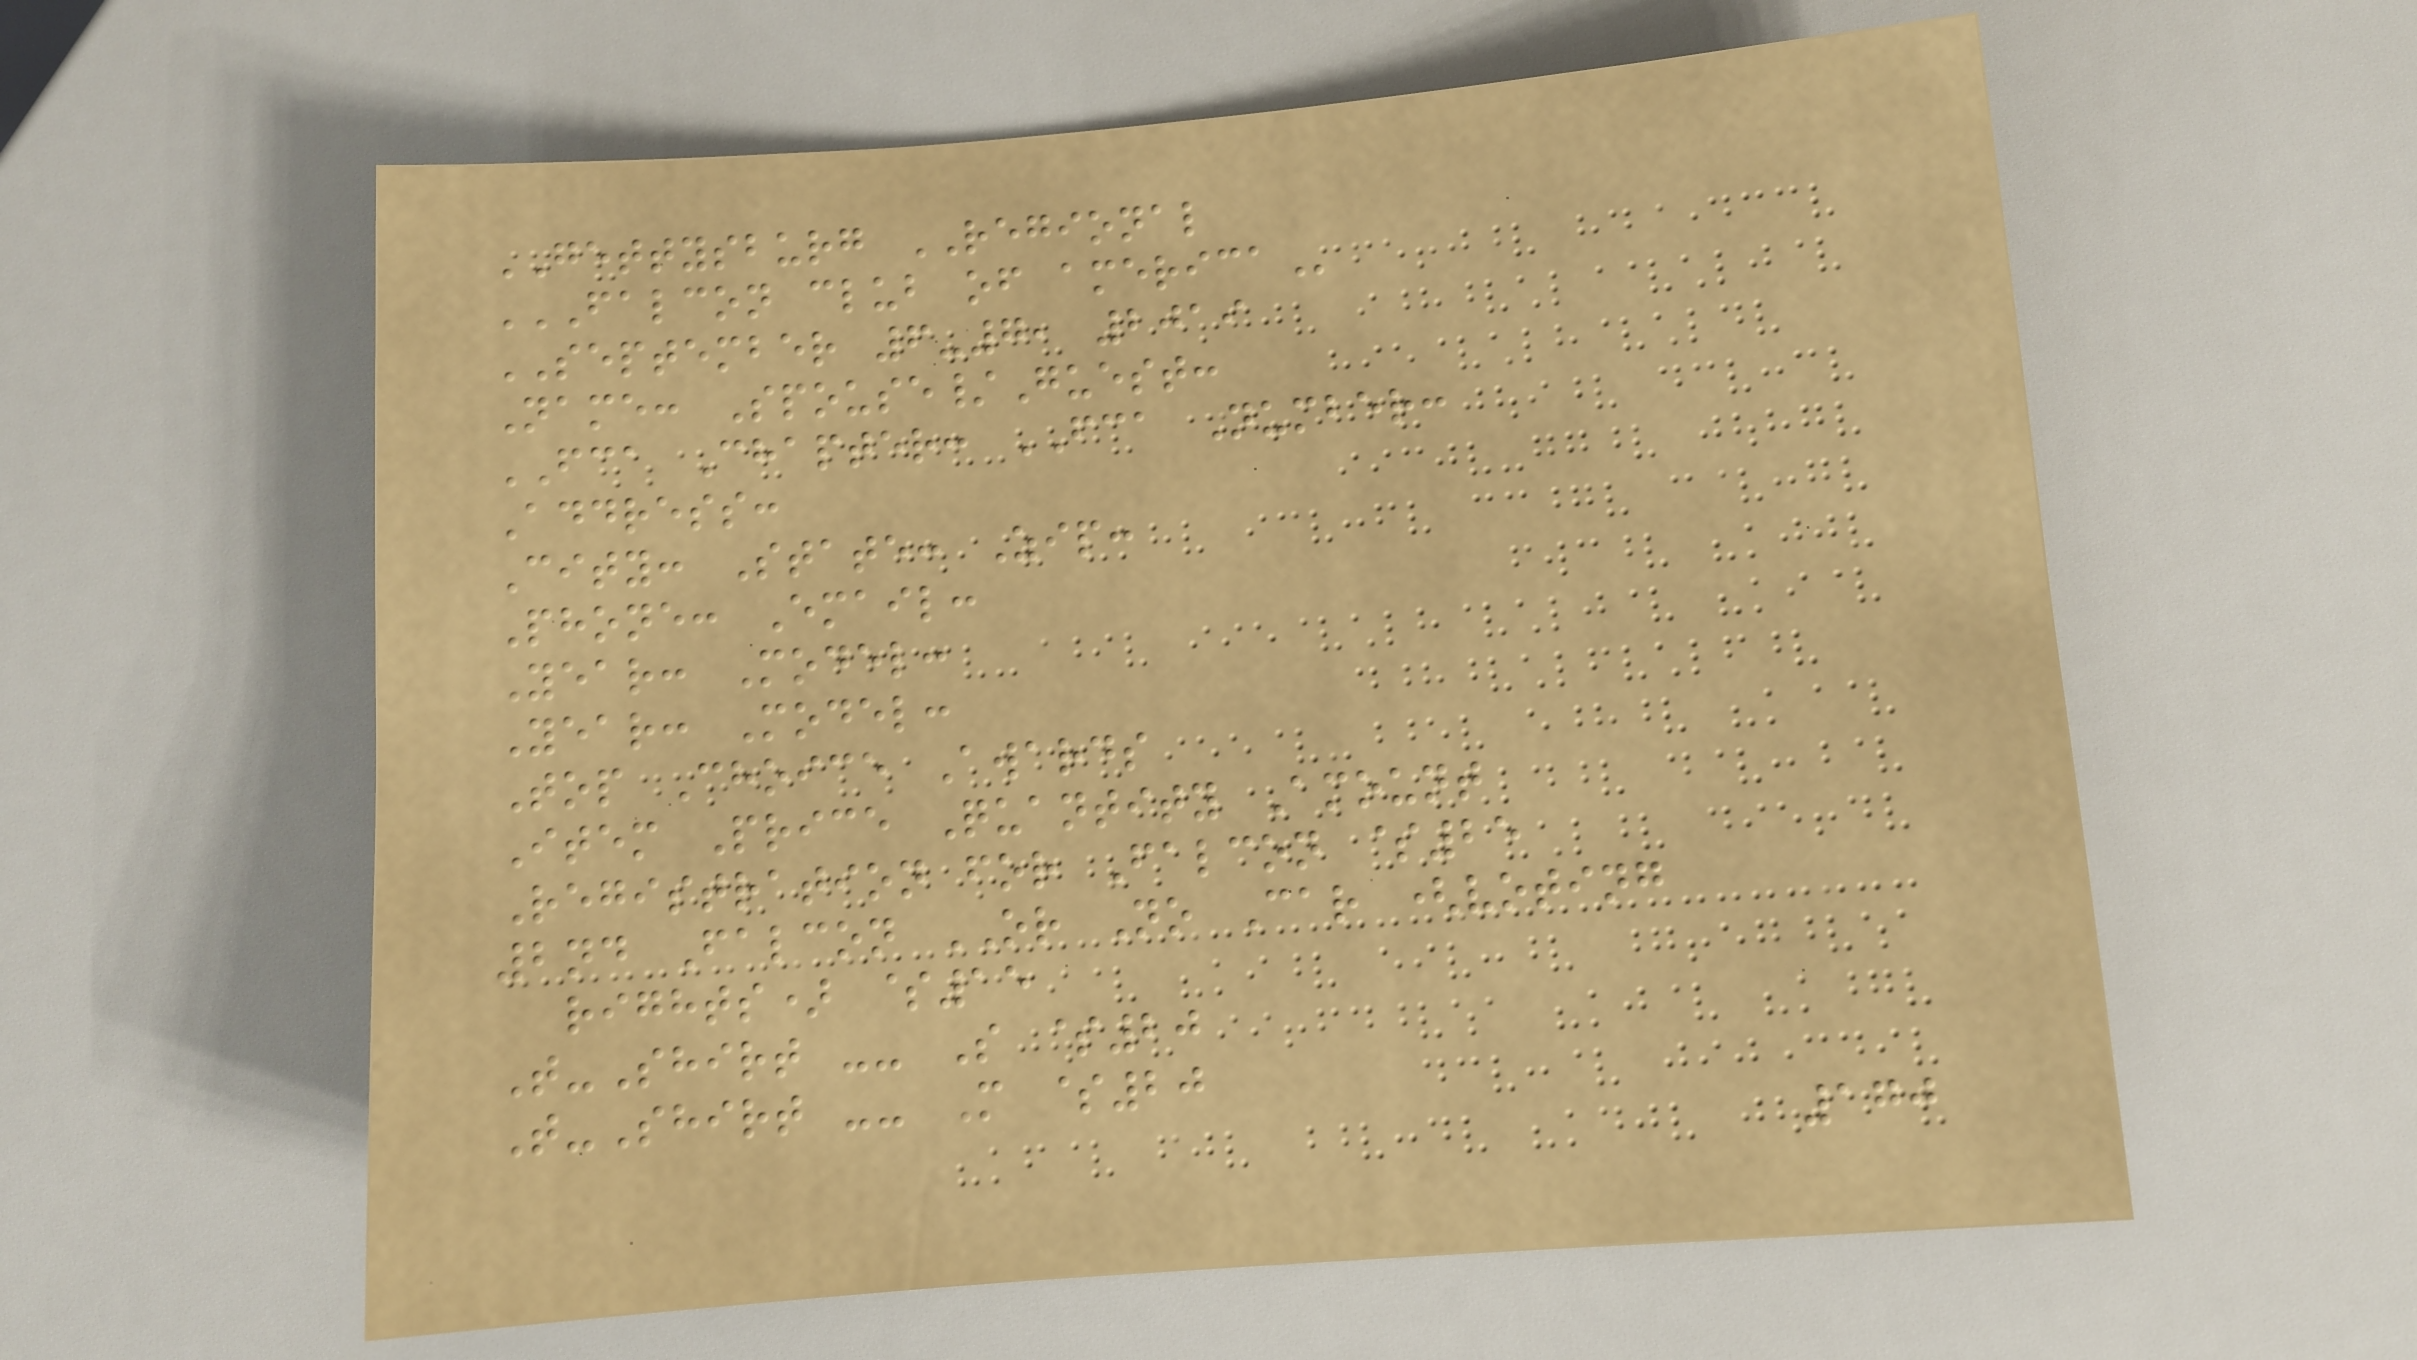GETTYSBURG REGIONAL
FALCON CLUB OF AMERICA
SEPTEMBER 6-7, 2019
Name: Spouse/Guest:
FCA Chapter: FCA Number:
Address:
City: State: Zip:
Phone: Email:
Year: Model:
Year: Model:
Top Choice Awards
Item Price Quantity Amount
Registration for Falcon $25
2nd Falcon OR No Car (voting
rights) $15
T-Shirt -- S $20
T-Shirt -- M $20
170
